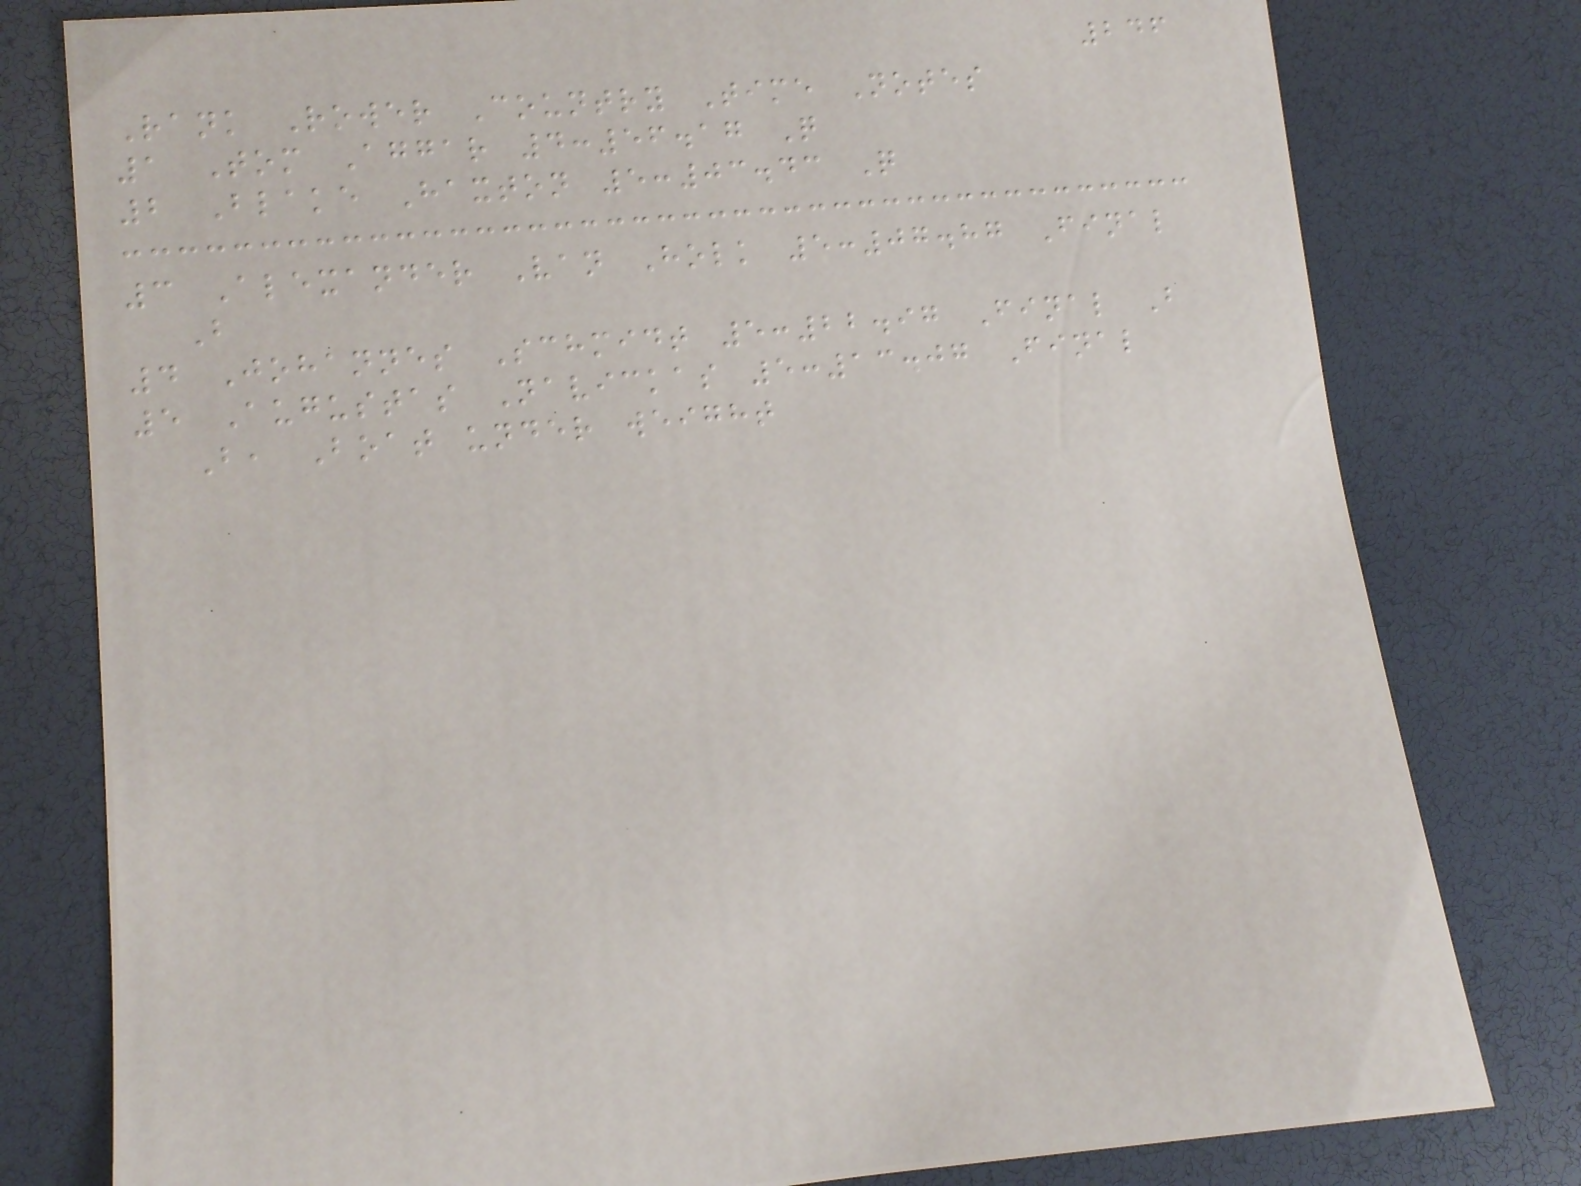246
Rank Rower Country Time Notes
1 Tom Aggar 4:56.17 Q
2 Blake Haxton 5:03.43 Q
3 Alexander Van Holk 5:07.87 Final
B
4 Johannes Schmidt 5:22.97 Final B
5 Augustas Navickas 5:13.07 Final
B, Boat under weight
